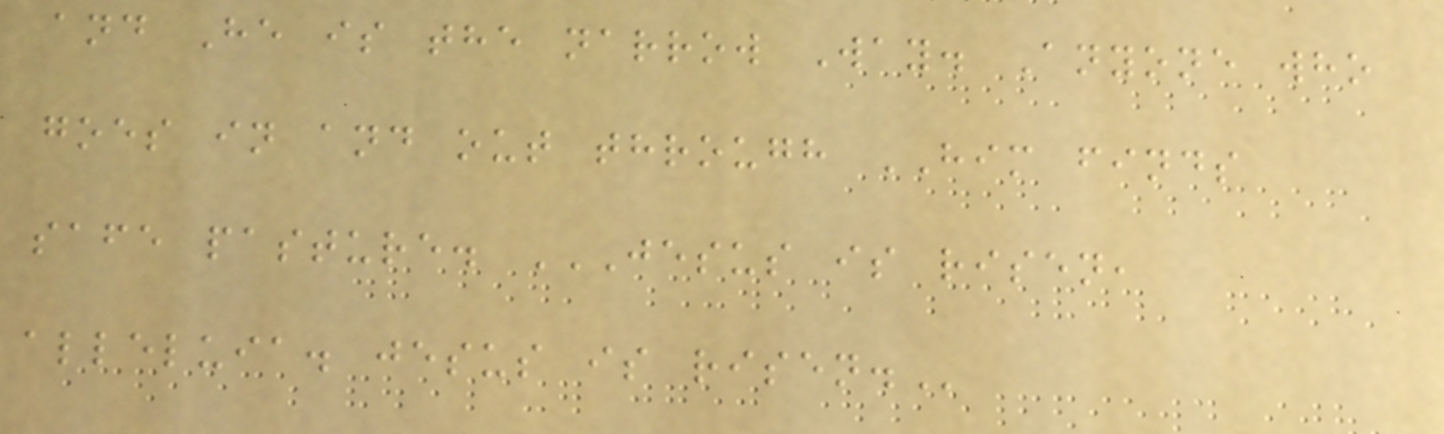and He is the narrow Way. Anyone who
goes in and out through HIM finds
safe pasture. JESUS IS RISEN,
ALLELUIA. JESUS IS RISEN.
